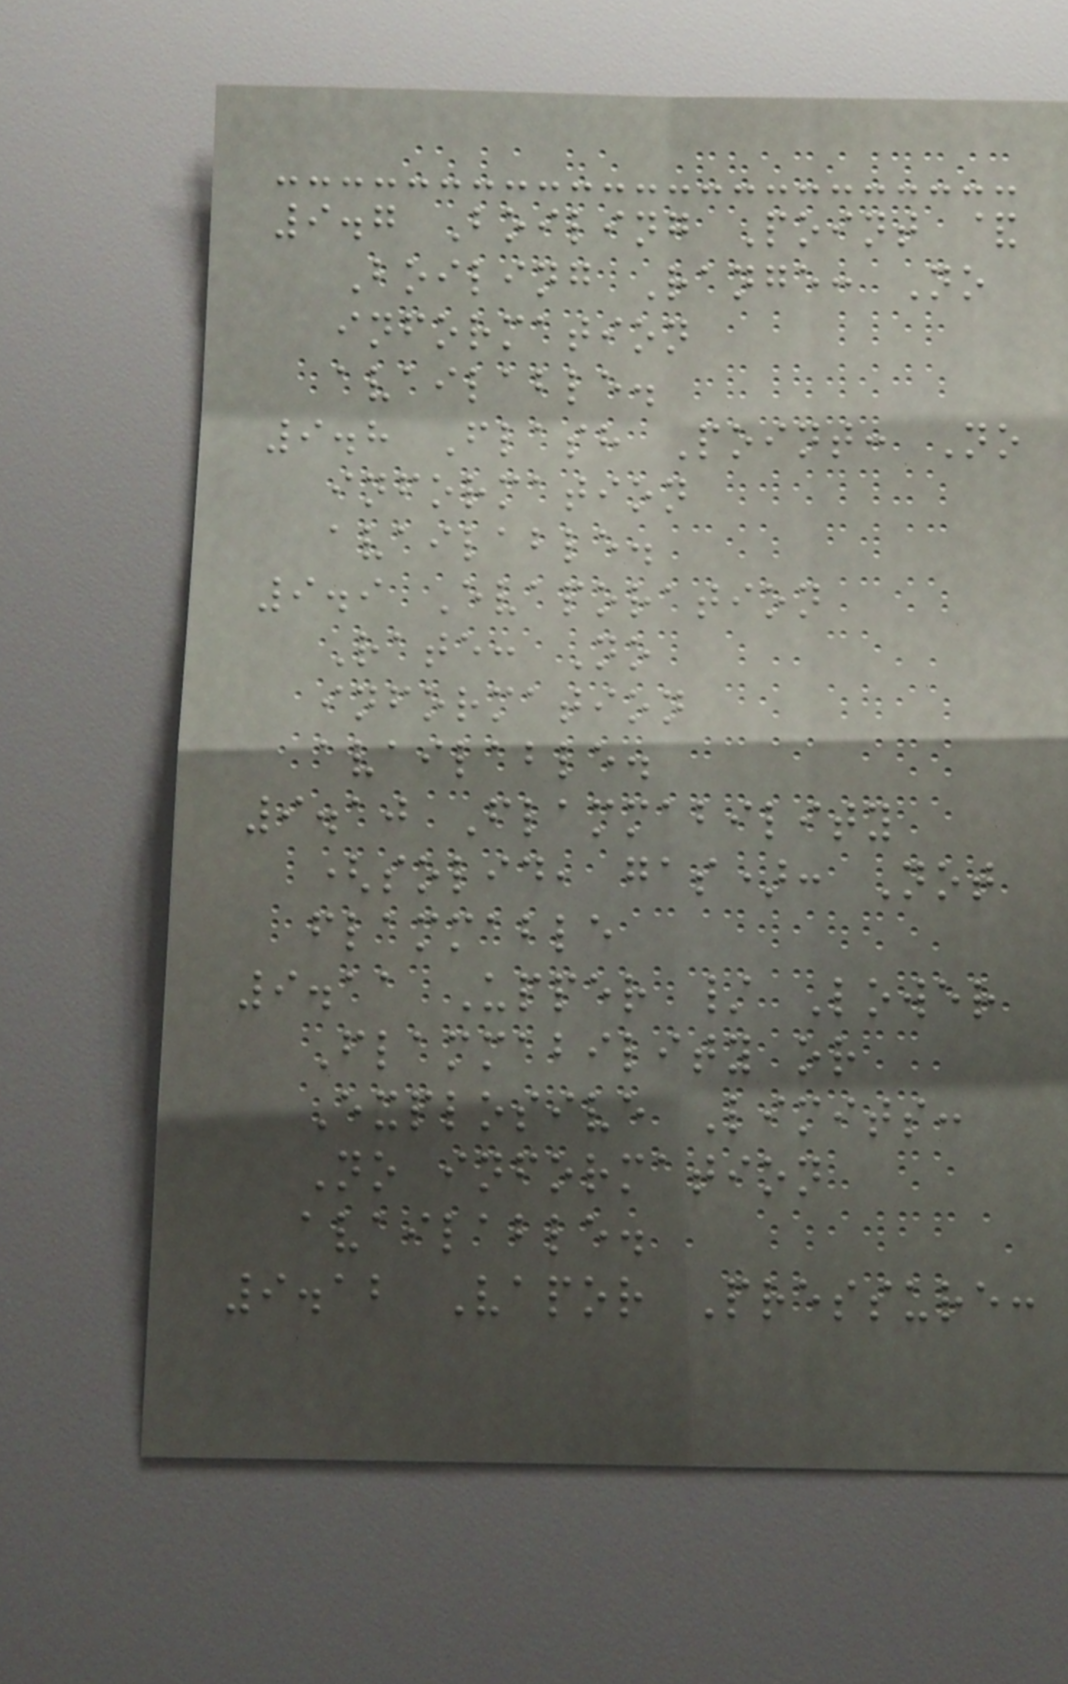9.7 Boiling Point &
Boiling Range: No
information
available.
9.8 Flash Point: No
information
available.
9.9 Evaporation
Rate: No
information
available.
9.10 Flammability
(solid, gas): Not
flammable
9.11 Upper / Lower
Flammability or
Explosive Limits:
No information
available.
9.12 Vapor Pressure:
